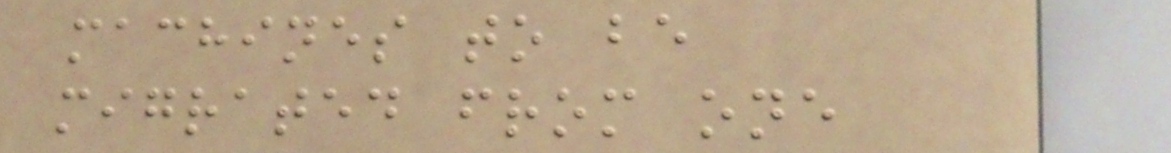machines to be
migrated from one
